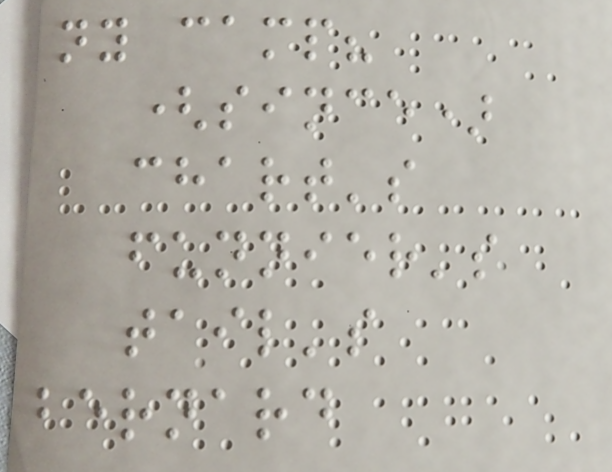ny camp?
(since)
chart's
funnier's
tail's
bernard
